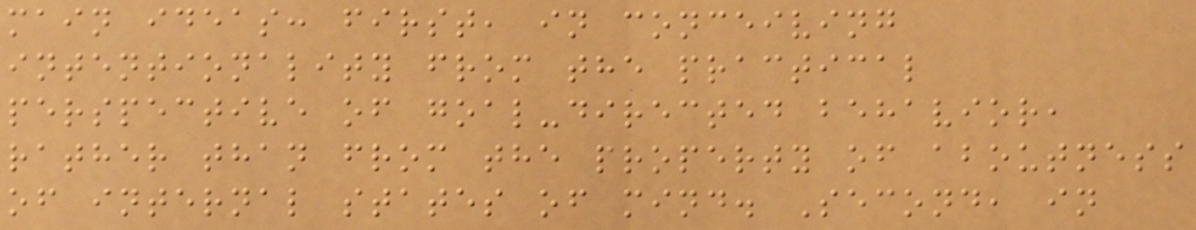main ideas: first, in conceiving
intentionality from the practical
perspective of goal-directed behavior,
rather than from the property of aboutness
of internal states of mind. Second, in
